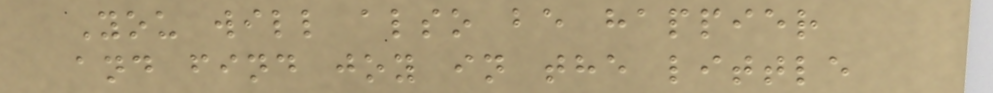You will also be happier
and find joy in the little
